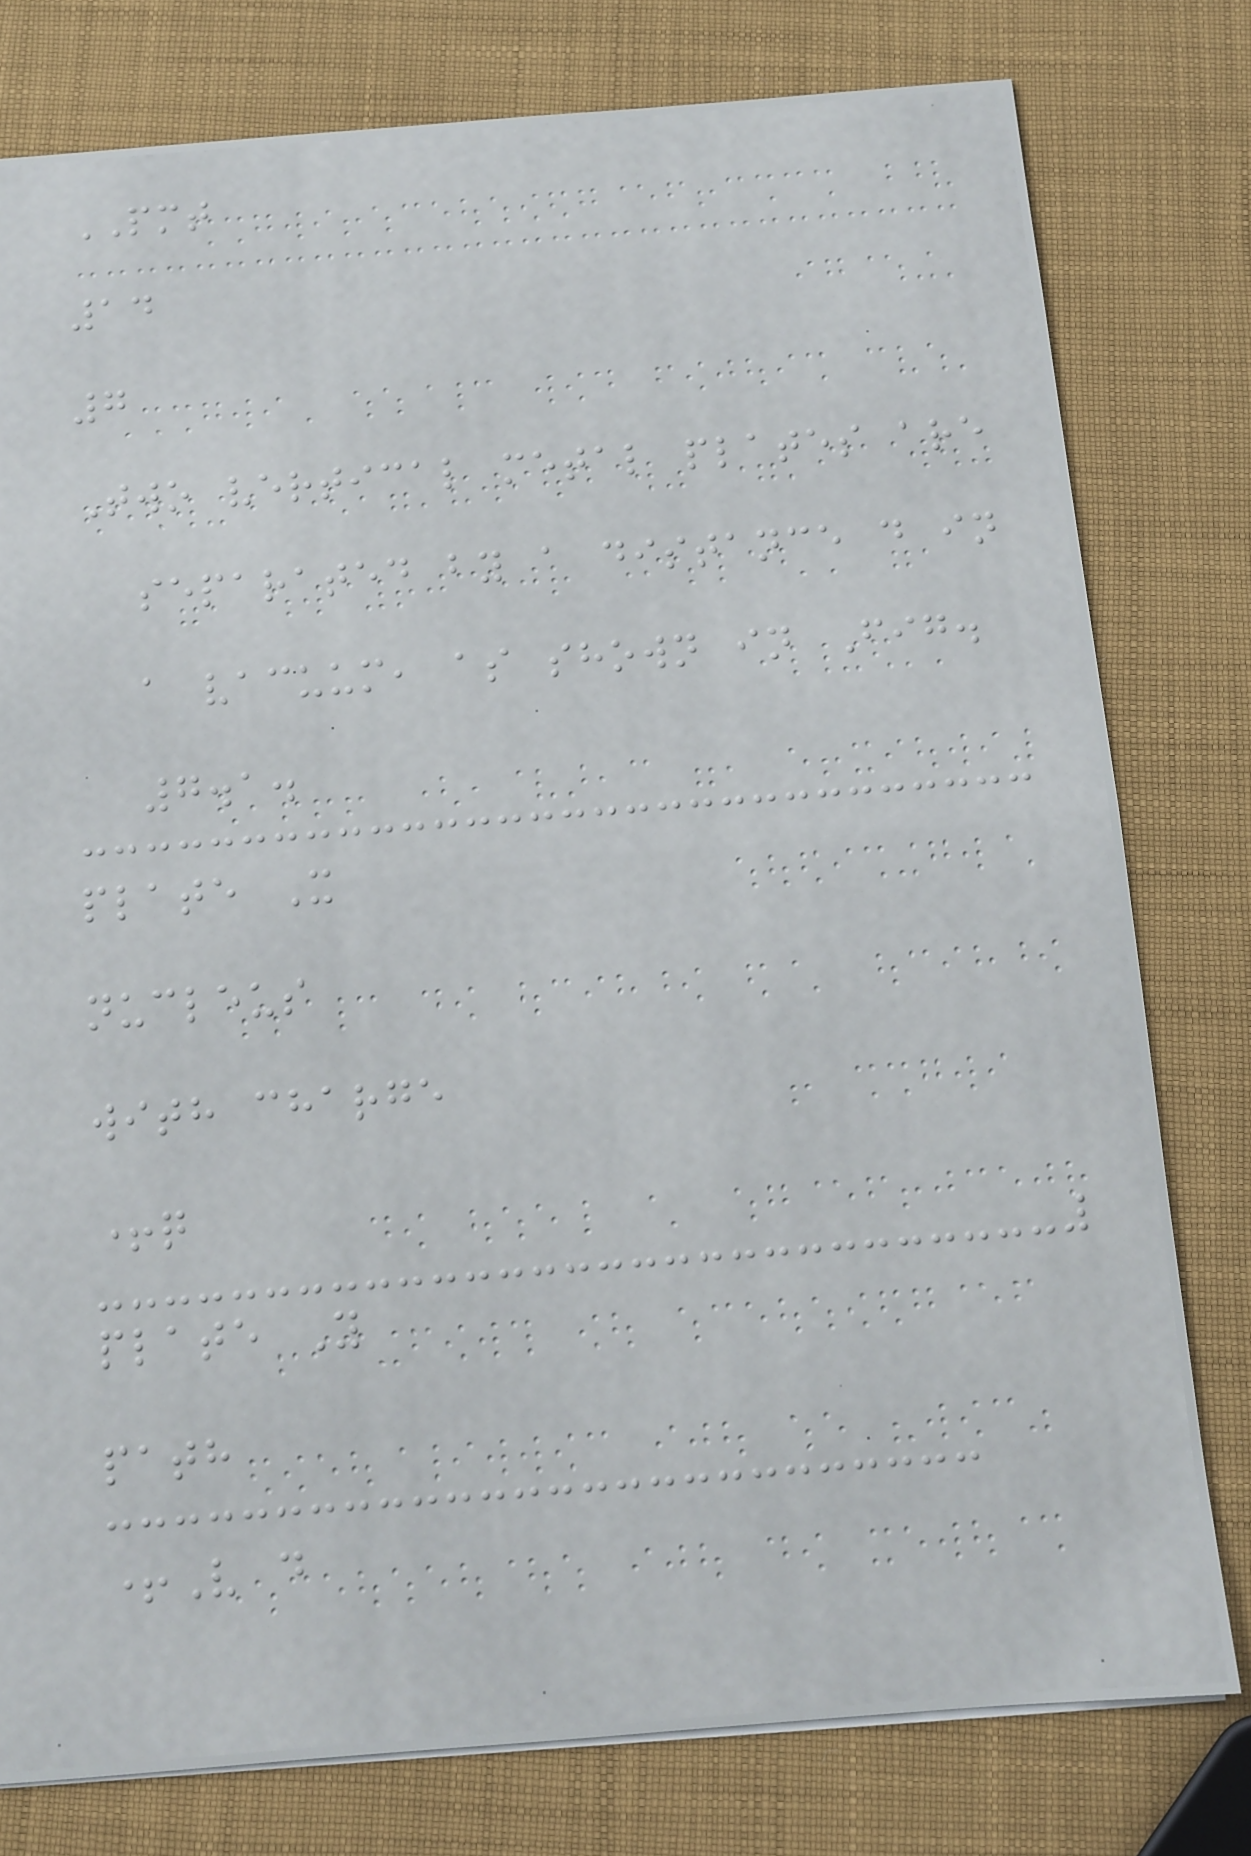PMT
14
7
Two vertical metal plates are
separated by a distance d in
a vacuum, as shown in Fig.
7.1.
plate X
nucleus
with charge
+q
plate Y
path
+V d
